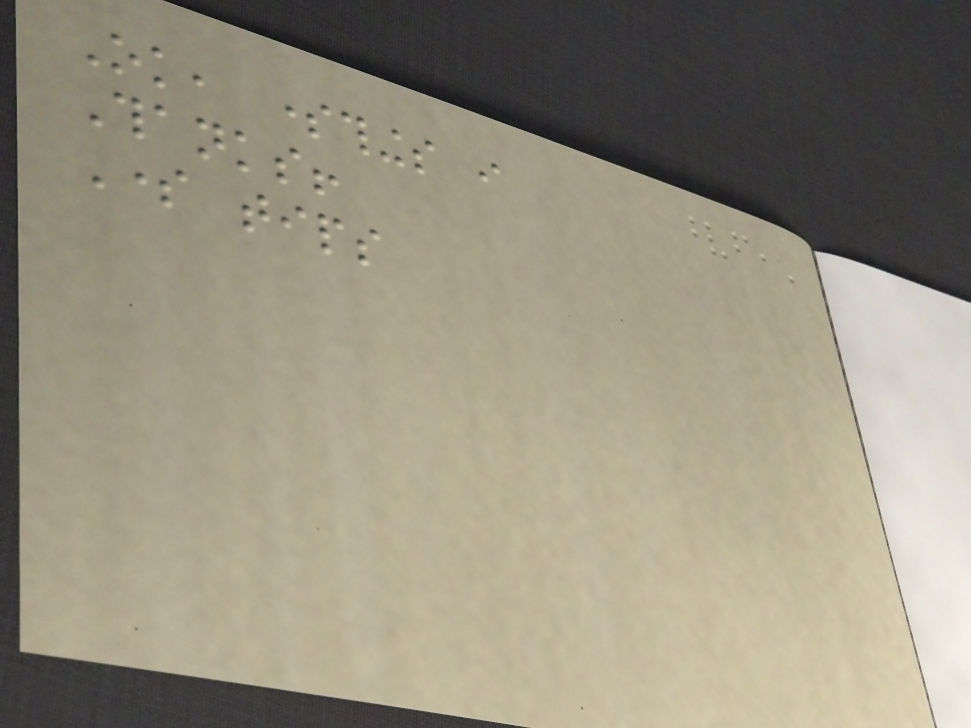Ok, somethings i
Thanks!
Some tips
